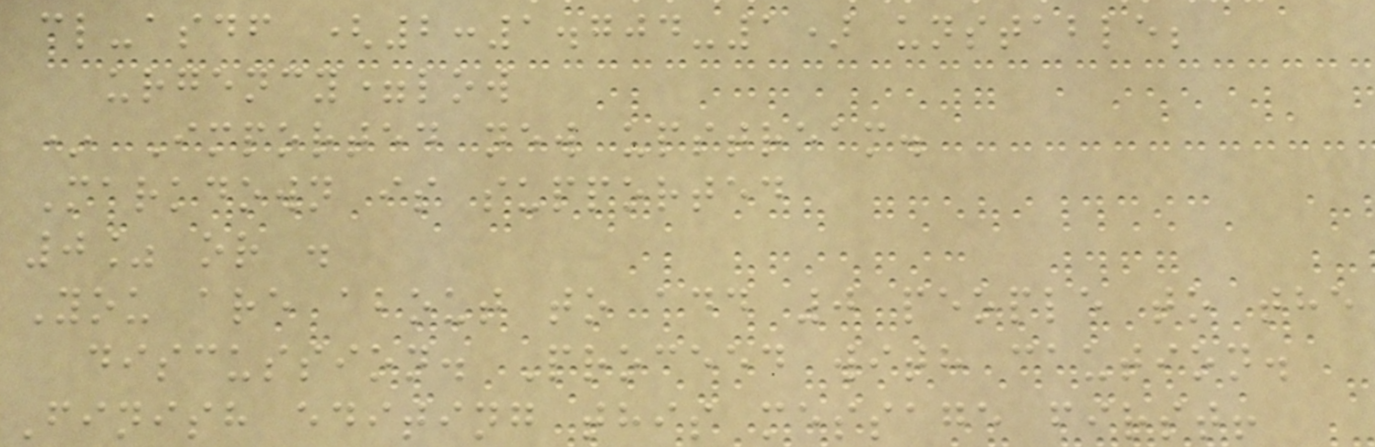cl-asdf (2:1.704-1) unstable;
urgency=low
* Imported new upstream.
Markdown is supported
0% or .
You are about to add 0 people to the
discussion. Proceed with caution.
Finish editing this message first!
